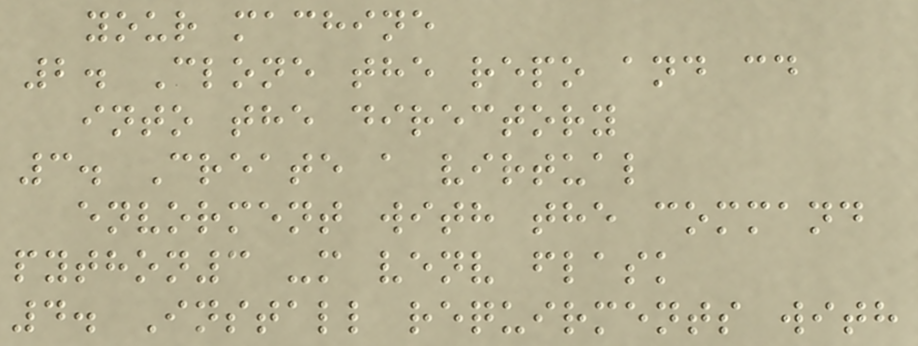your machine
2. Clone the repo and cd
into the directory
3. Create a virtual
envorment with the command
python3 -m venv flask
4. Install requirments with
